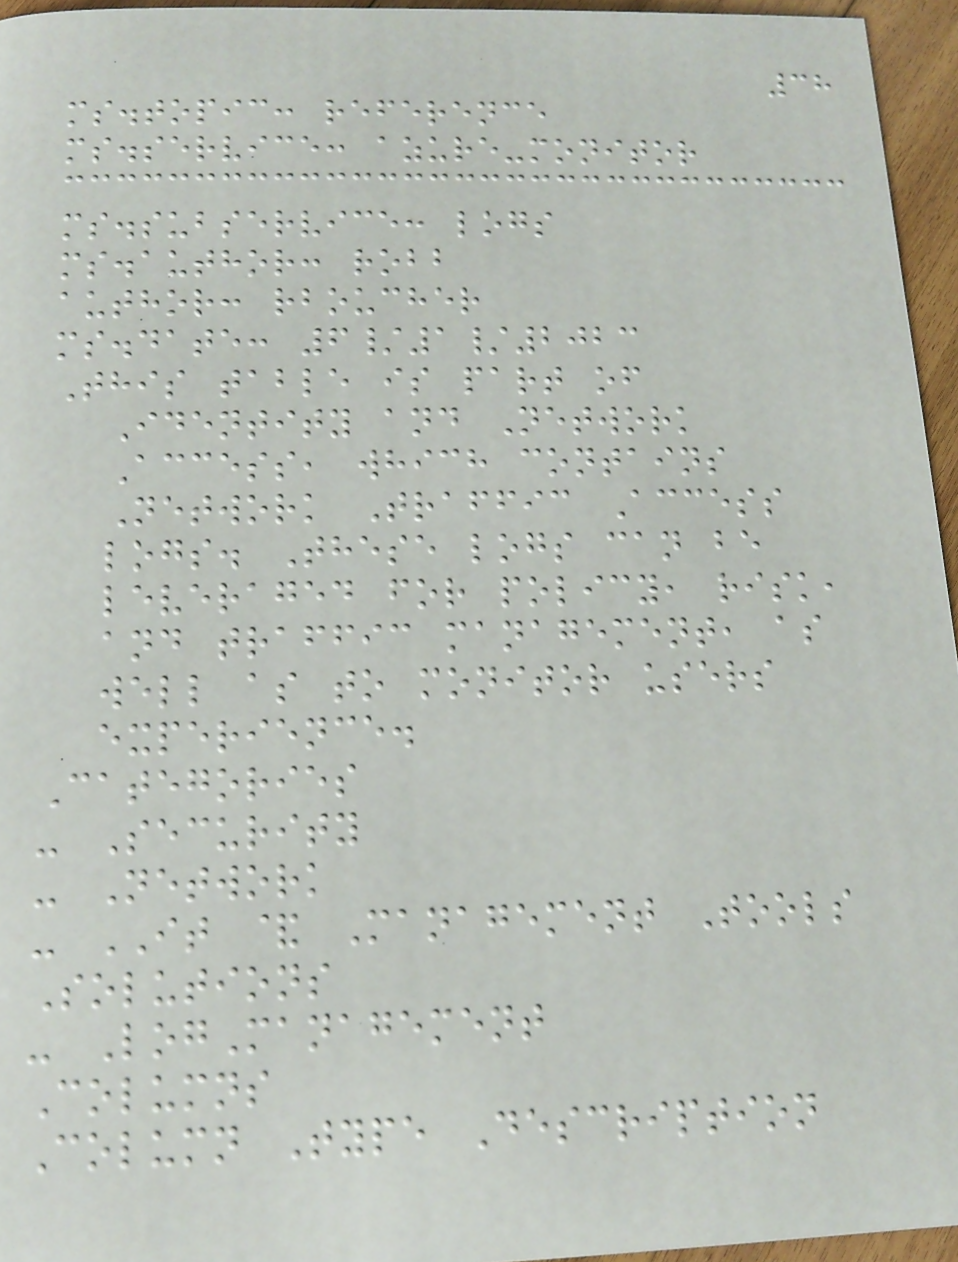38
ms.topic: reference
ms.service: azure-monitor
ms.subservice: logs
ms.author: robb
author: rboucher
ms.date: 6/1/2023
This table is part of
Identity and Network
Access, which contains
Network Traffic Access
logs. These logs can be
leveraged for policy, risk,
and traffic management, as
well as to monitor users
experience.
Categories
- Security
- Network
- IT & Management Tools
Solutions
- LogManagement
Columns
Column Type Description
